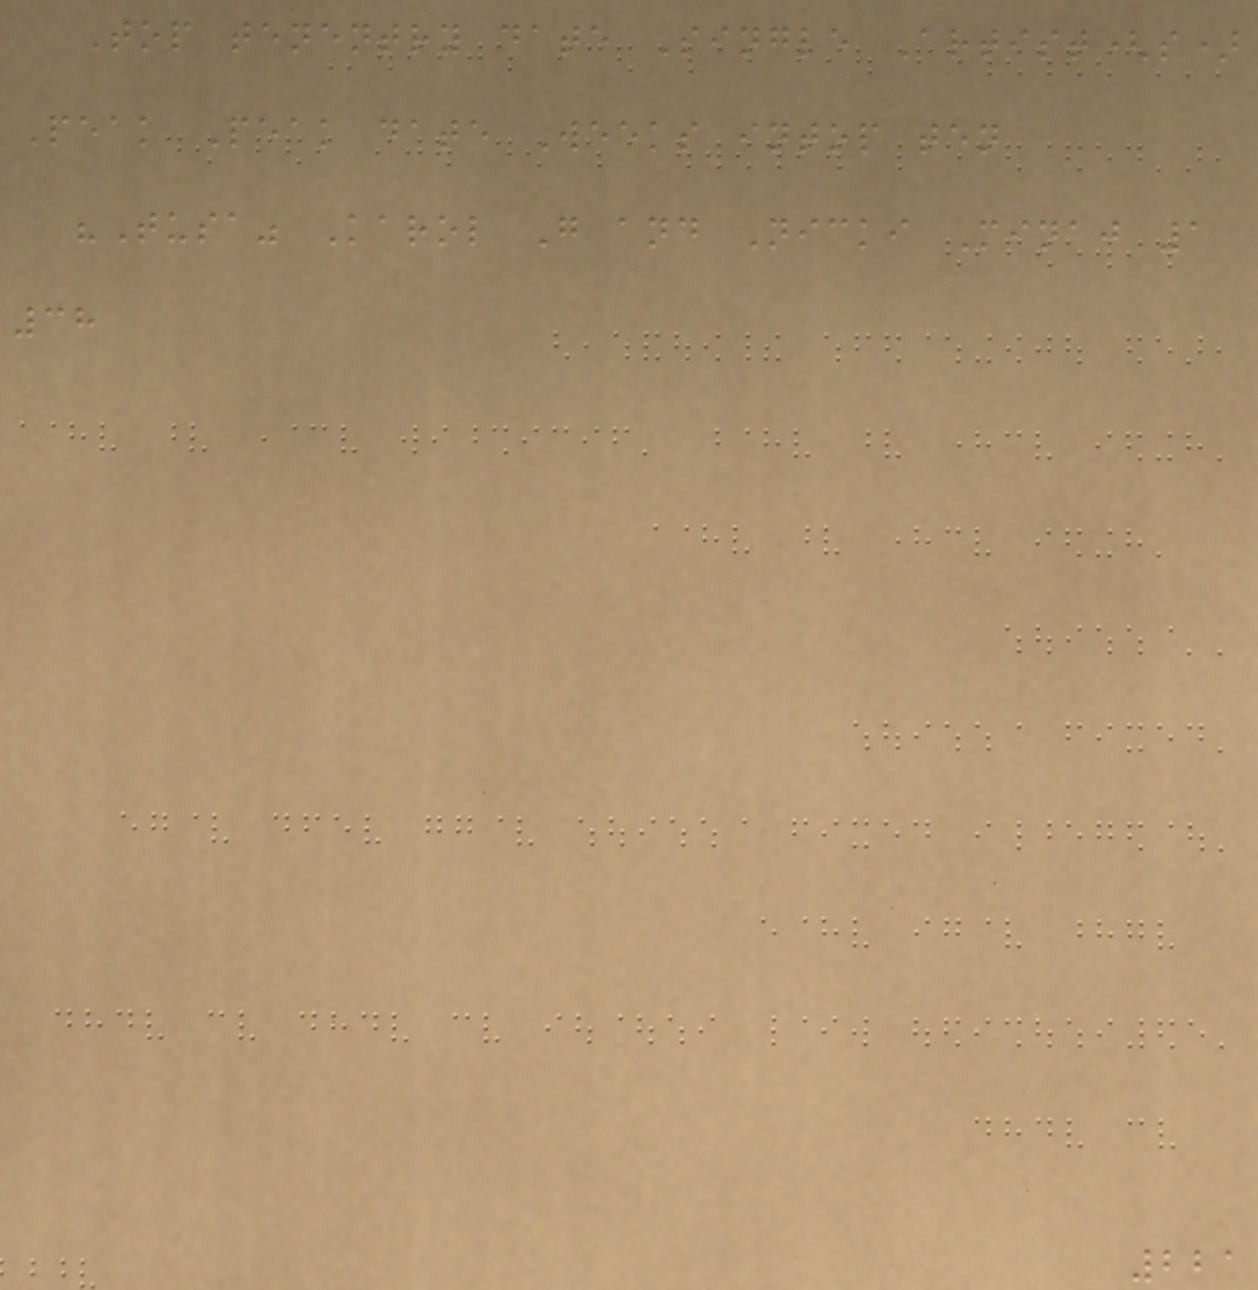Top tenentry date Single Artist(s)
Peak Peak date Weeks intop ten
"Tusa" Karol G and Nicki Minaj 1
38
221
